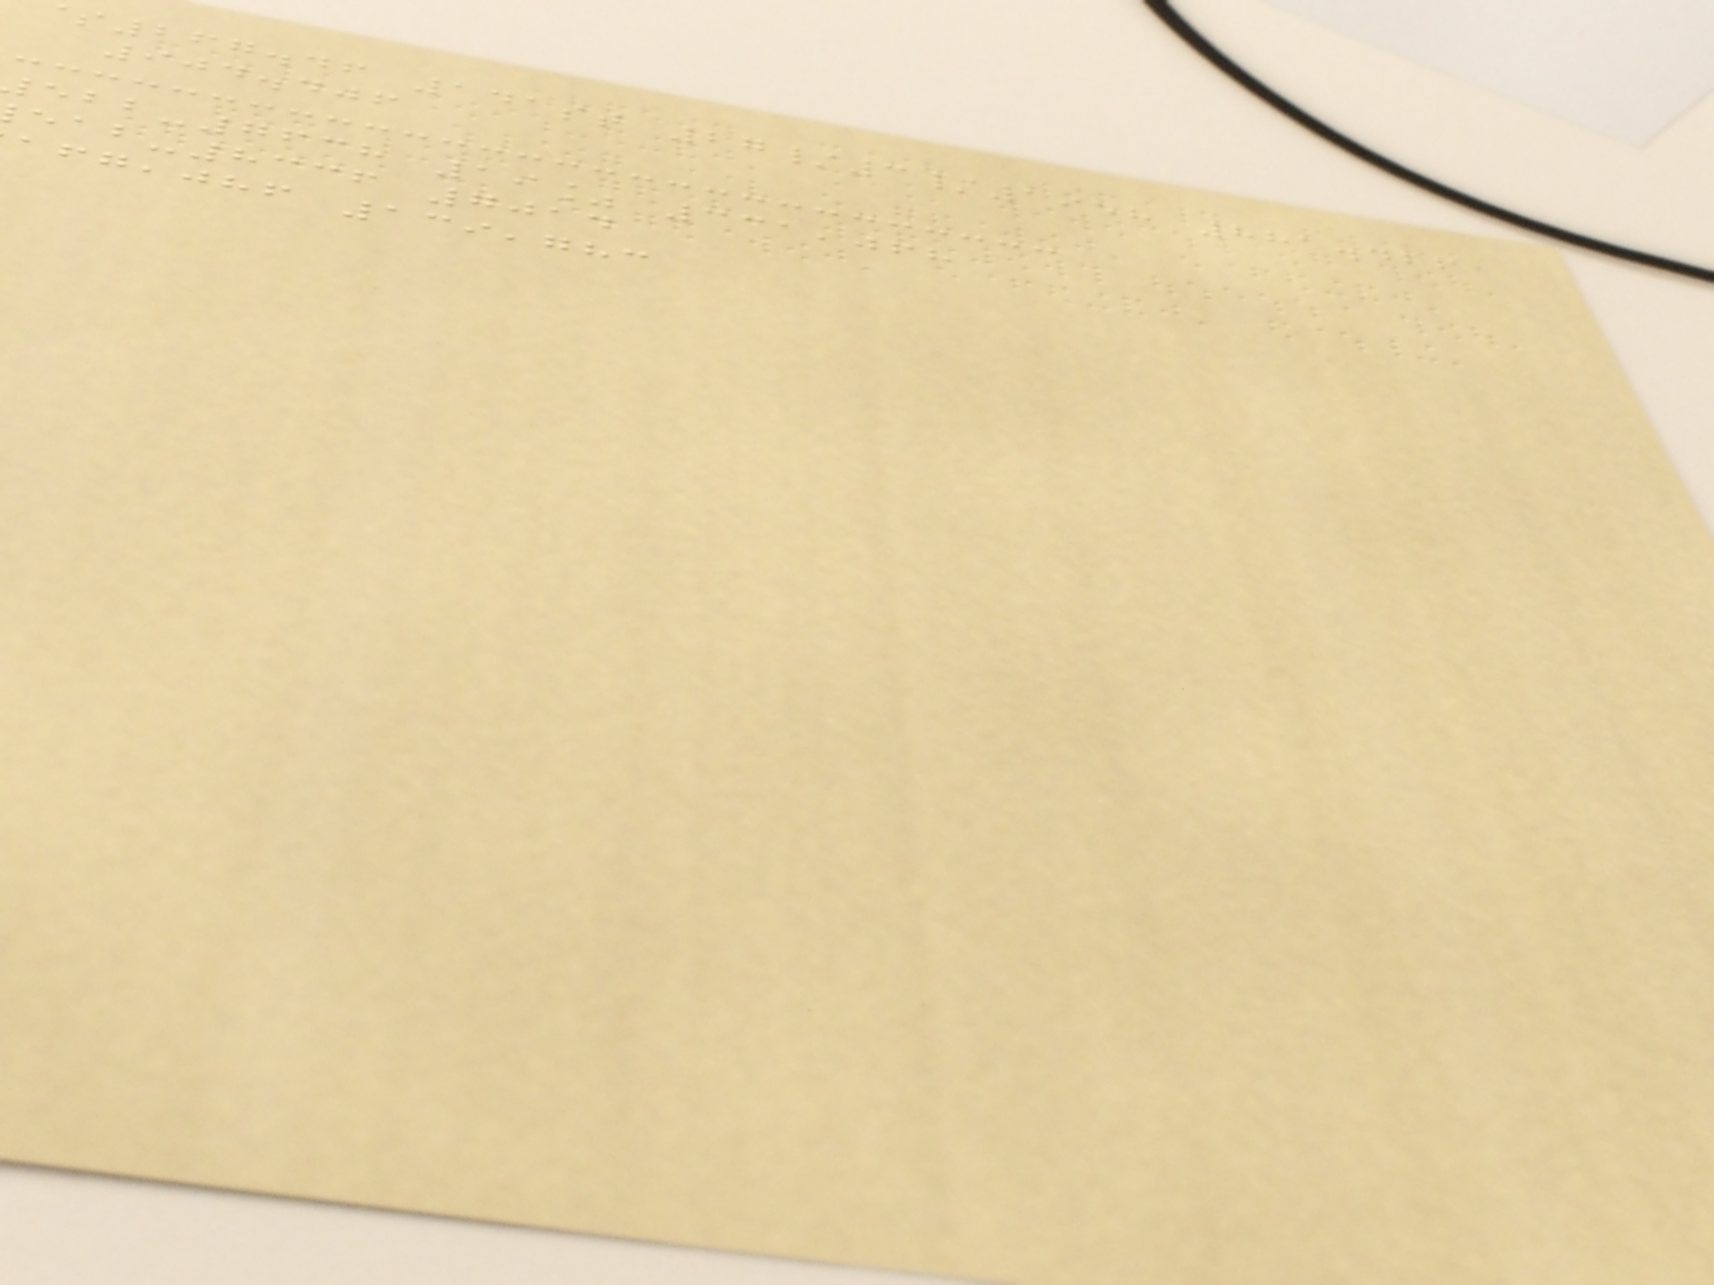267.46 141st 27/3/1958 881.426
904.406
-7638 19% 331,068
-8336 7014
,jhf 139,783
